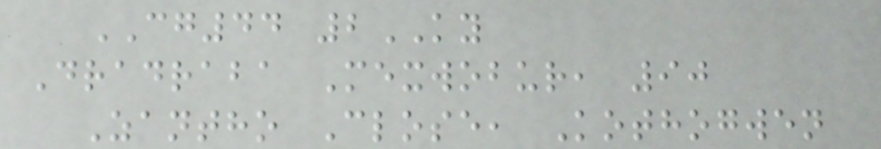CG44 2KY
Dradraba Mexwobur, 90
Zantho Close, Kothogwen
